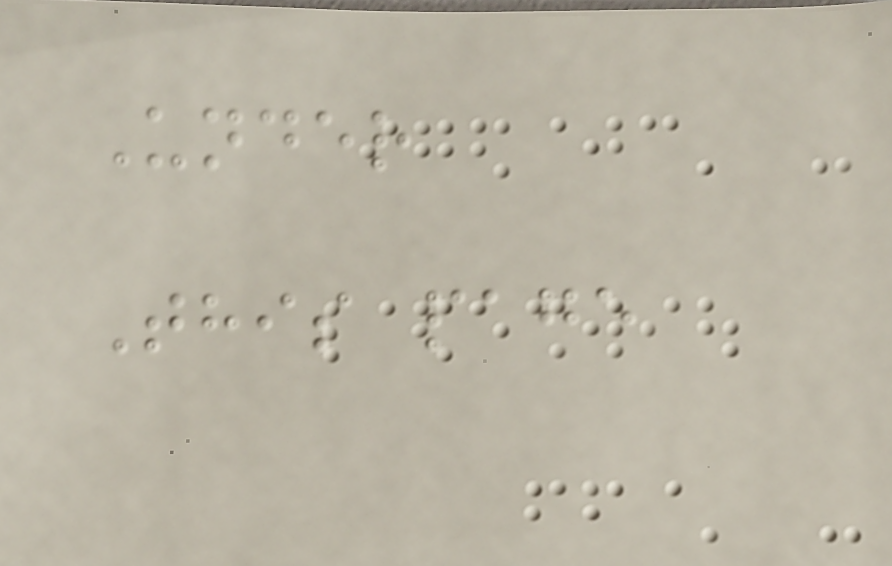Under
This page
